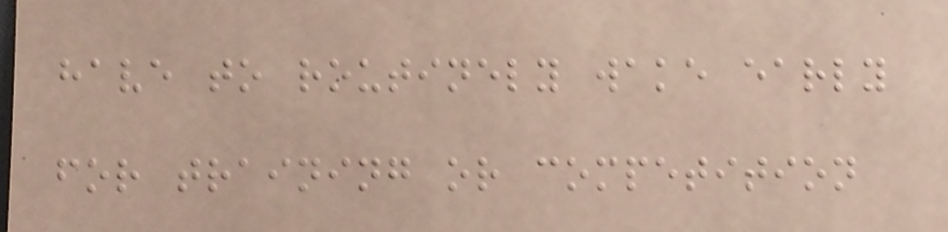have to routinely wake early
for training or competition
